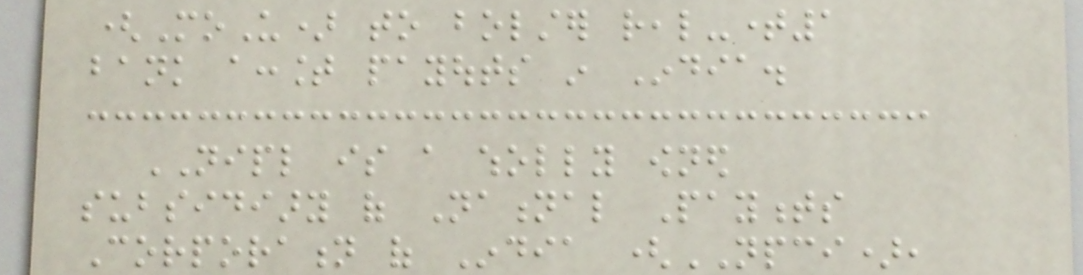(MoU) to bolster real-time1
bank account payouts in India.
NIPL is a wholly owned
subsidiary of National Payments
Corporation of India (NPCI),
